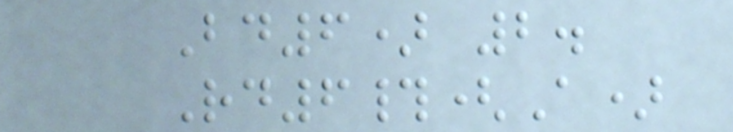Bd6) 2.
Rd6#(A)
